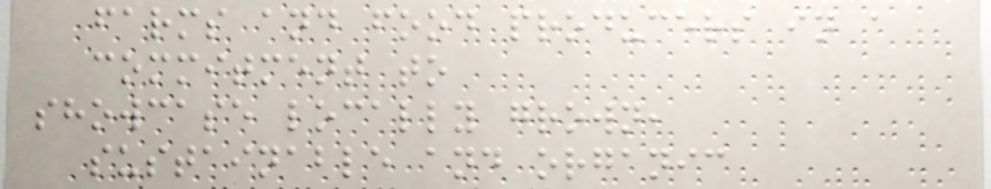farms and food producers in a
commitment to
showcase locally grown,
sustainable and organic
